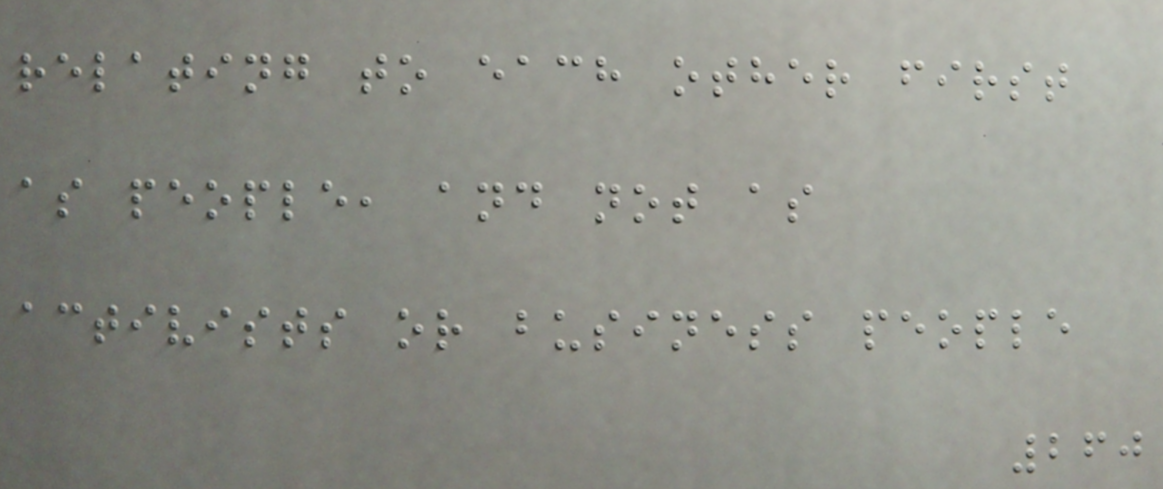relating to each other first
as people, and not as
activists or business people
260
